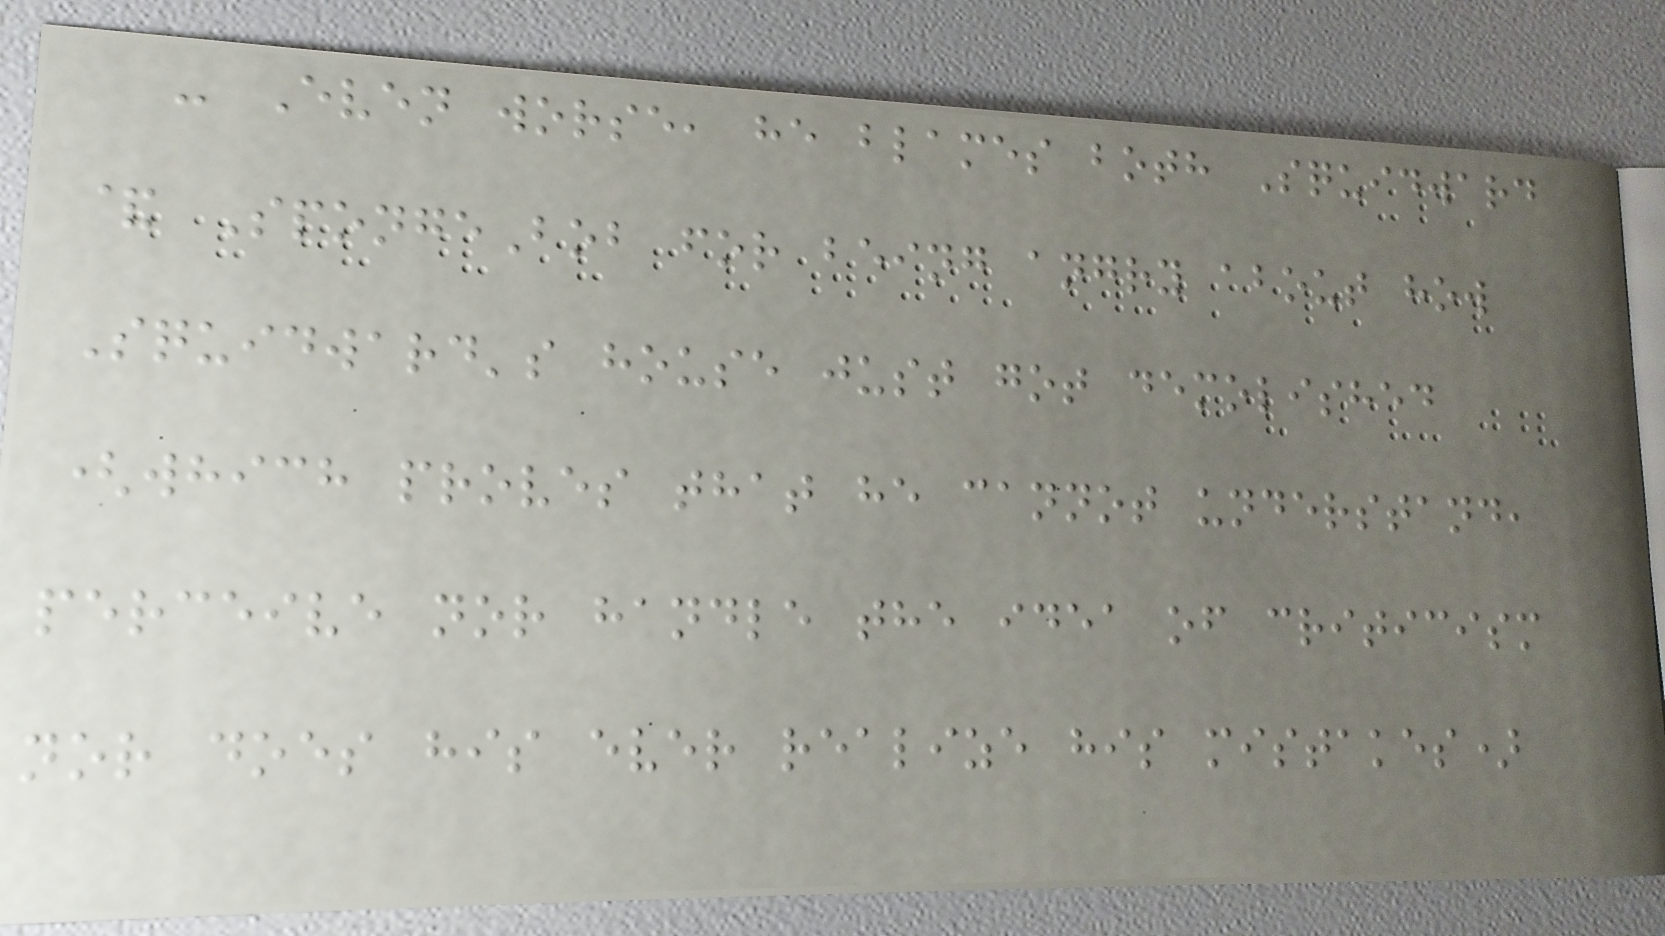- Even worse, he blames both Squidward
& SpongeBob for being angry about how
Squidward's house just got demolished
(which proves that he cannot understand,
perceive nor handle the idea of criticism
nor does his ever realize his mistakes)
